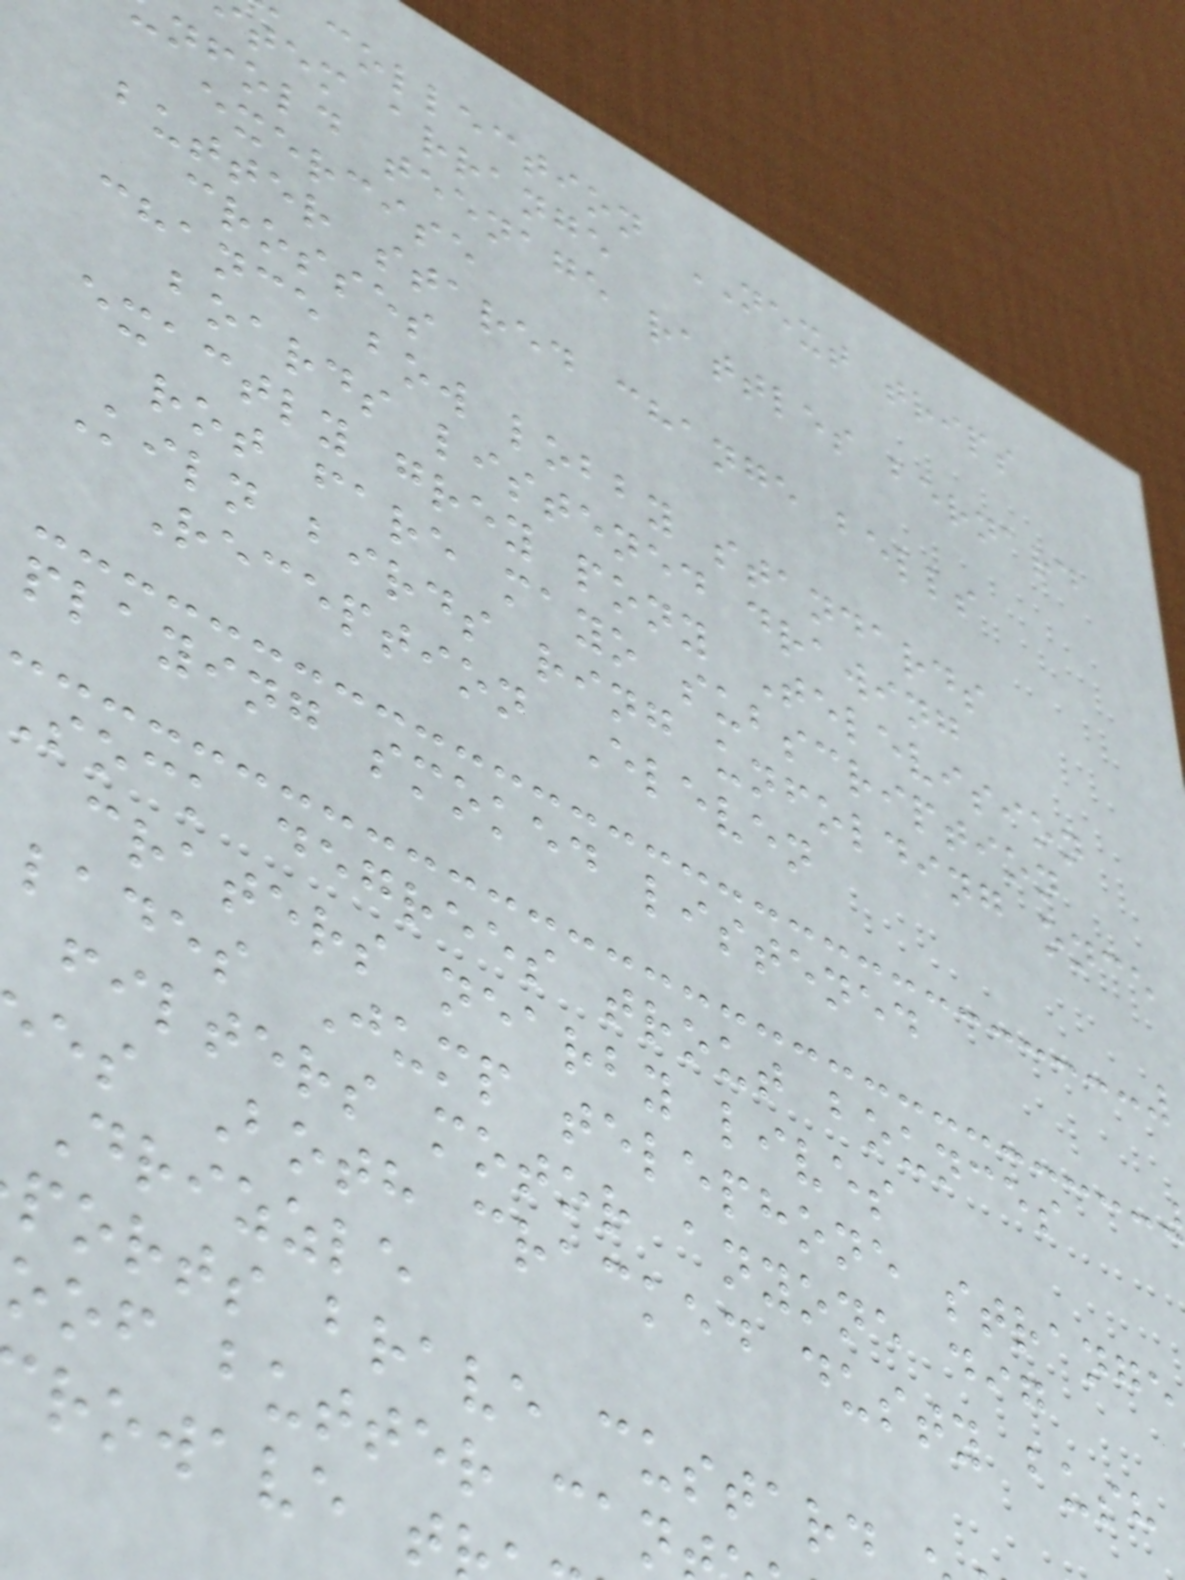collection NEXT trips
tem arrange
nfold teenage rattles bernard
exercise
butter stared change bells
crosses
chance bow lobby standards
boards listened drawing
exactly grey pony Television
rot fare mayo subscription
Kiln birds ring unfolding once
Reception Eleven
playing smoked listened
sock degrees trout bounces
craters nearby lives
lades Jump telephone strange
filters motor anyone dig
es Both cracked dusty bush
Drizzle
ports brave custard
oof butter can
rowave t
